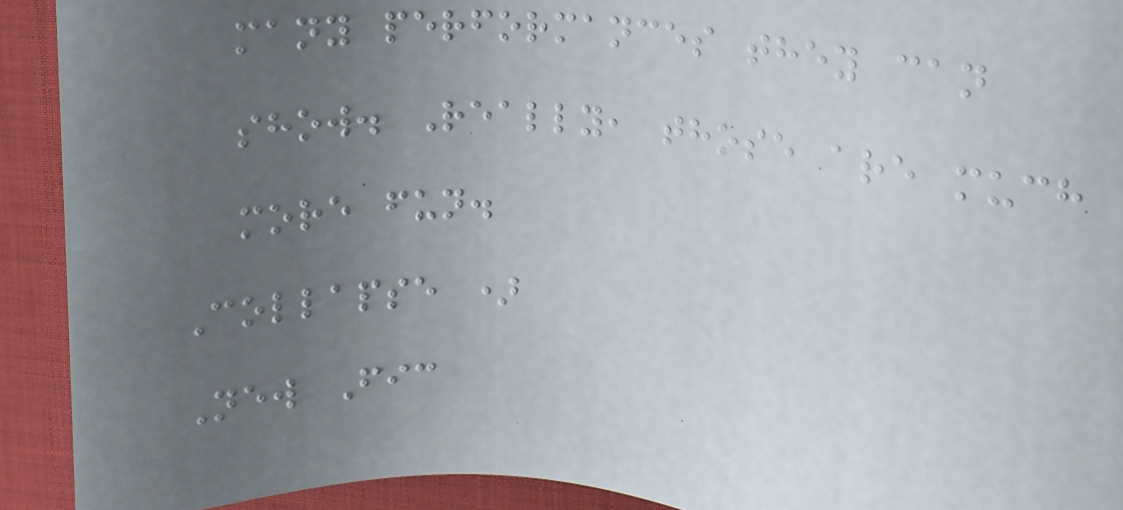many performances they can
show. Really, those are much
more fun.
Collapse )
New Fic
